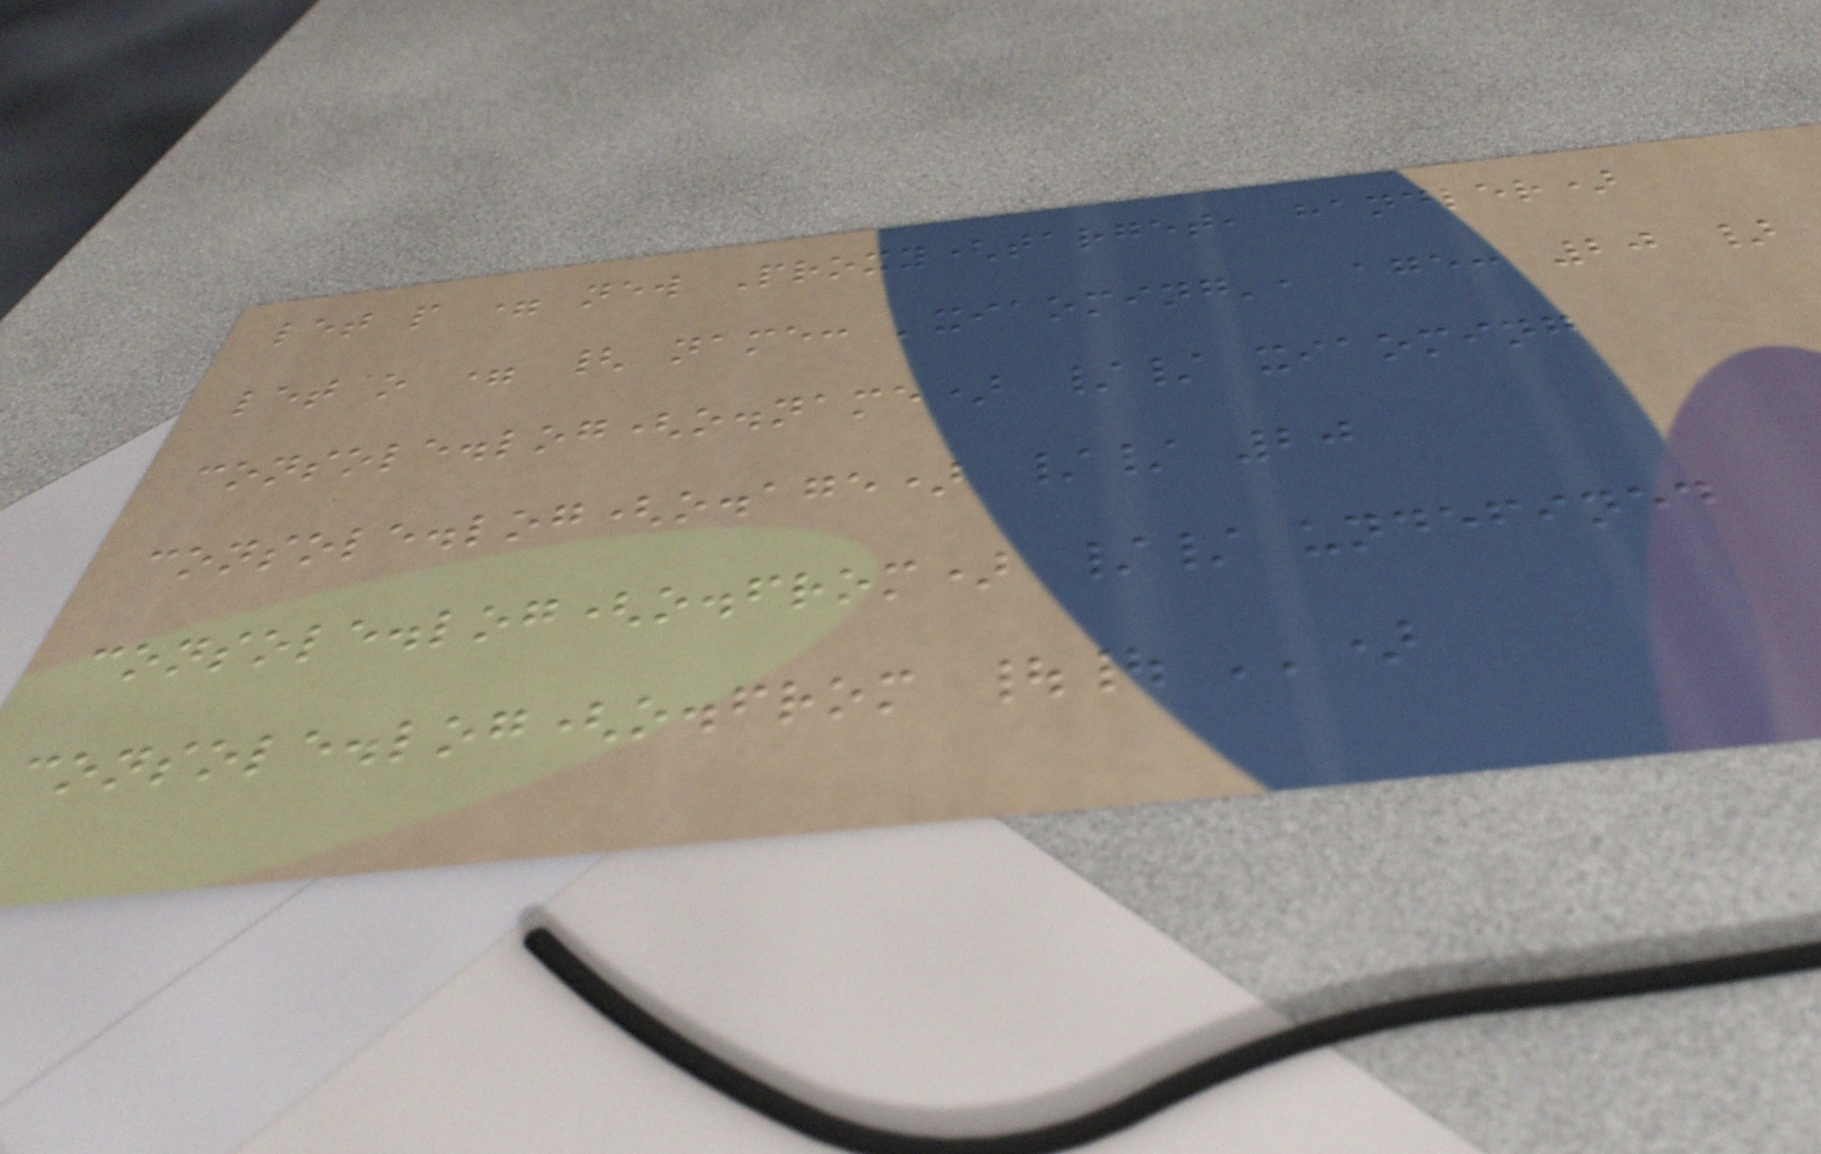let p = new Proxy(target, handler)
let o = { name: 'xiaoming', age: 20 }
console.log(o.name) // xiaoming
console.log(o.age) // 20
console.log(o.from) // undefined
console.log(o.from || '')
